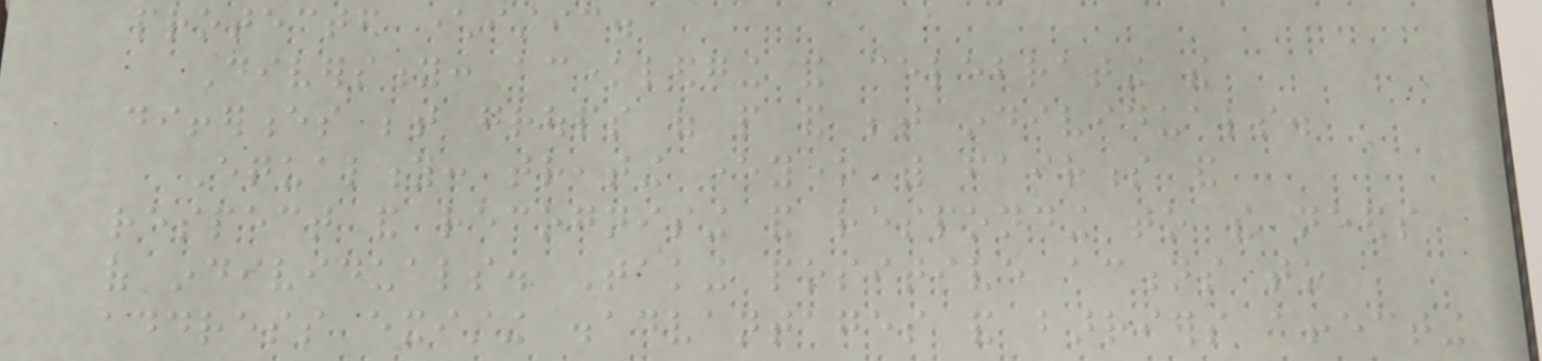protected characteristic.
Diversity: acknowledging and celebrating the
differences between groups of people and between individuals.
Equality: treating everyone with fairness and
respect and recognising and responding to the needs
of individuals. Taking positive actions to
address existing disadvantages and barriers affecting
